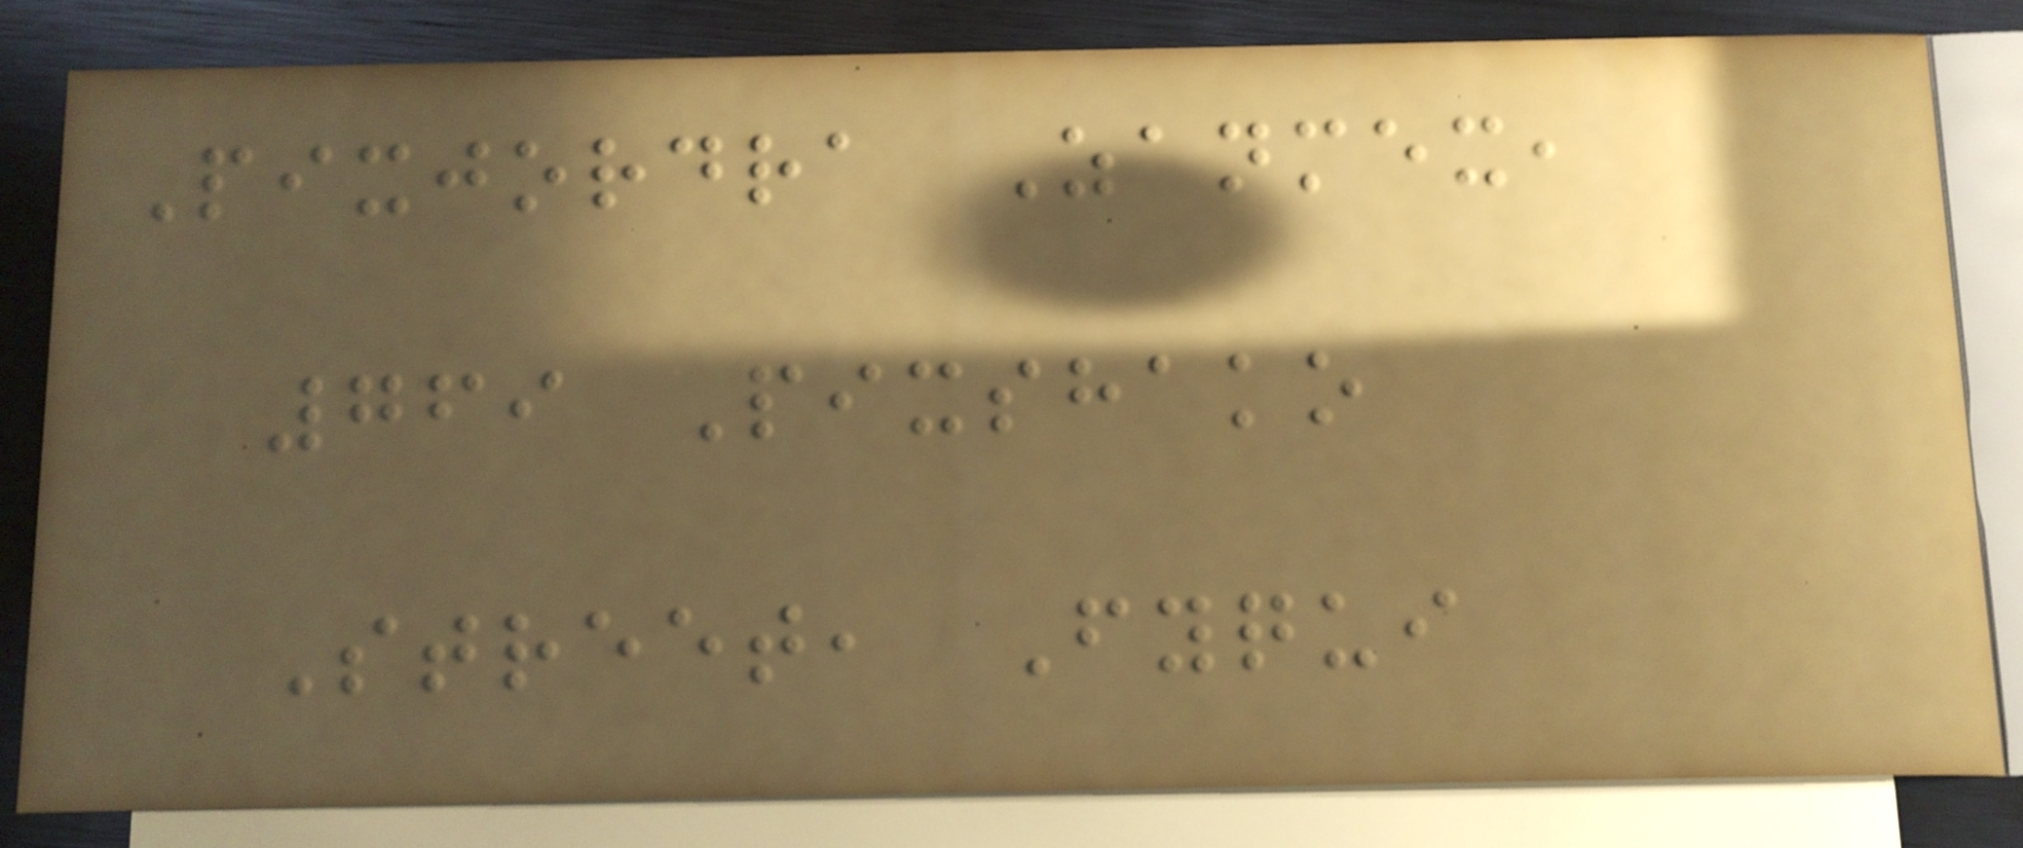Pixjordra Zanmex,
769 Pixshako
Street, Fyqui
